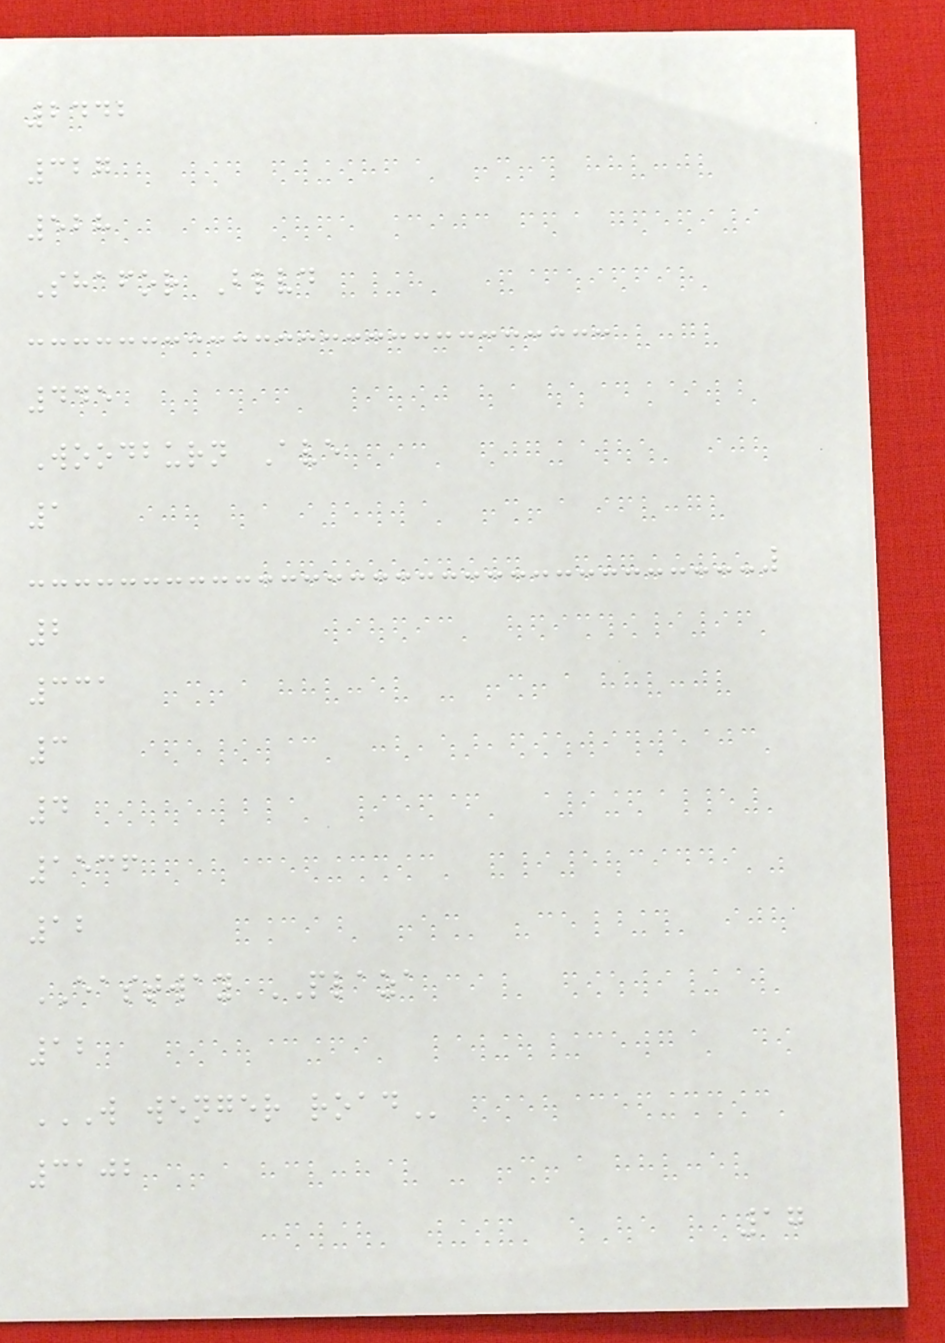2442
327
528
Shafor Blvd
445
Woodburn Ave
1
2
331
3
4
1536
12
EASTWAY PLAZA
12
W WENGER ROAD
3102
17
